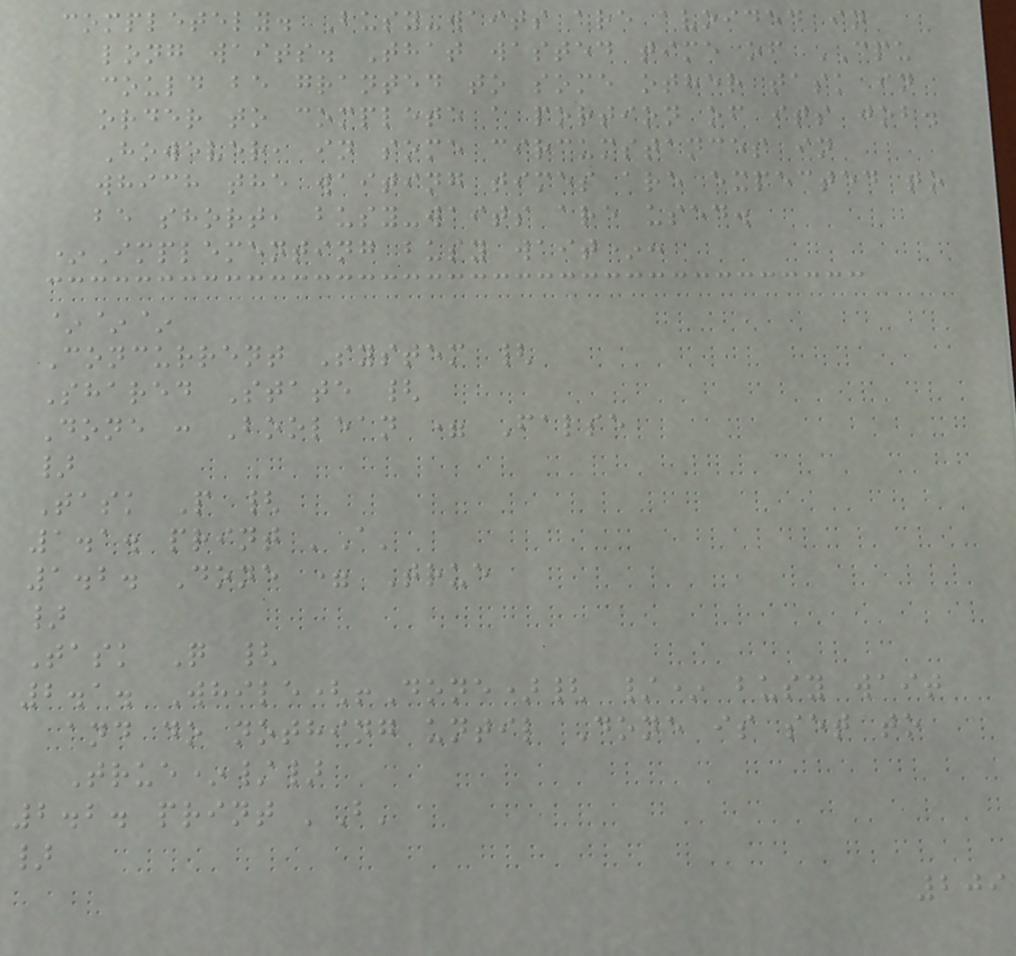completely. Busy-waits are avoided in
long waits. That wasted time of CPU
could be granted to some other task in
order to complete a portion of its job.
However, in some circumstances in
which the waiting times are expected to
be short, busy-waits are used.
*Implementing busy wait*:
~~~
Concurrent System {
Shared State {
Done : Boolean = False
}
Task P {
1.1. print 'A'
1.2. Done = True
}
Task Q {
2.1. While(!Done){ /* busy wait
and do nothing until Done is set to
True*/}
2.2. print 'B'
}
209
